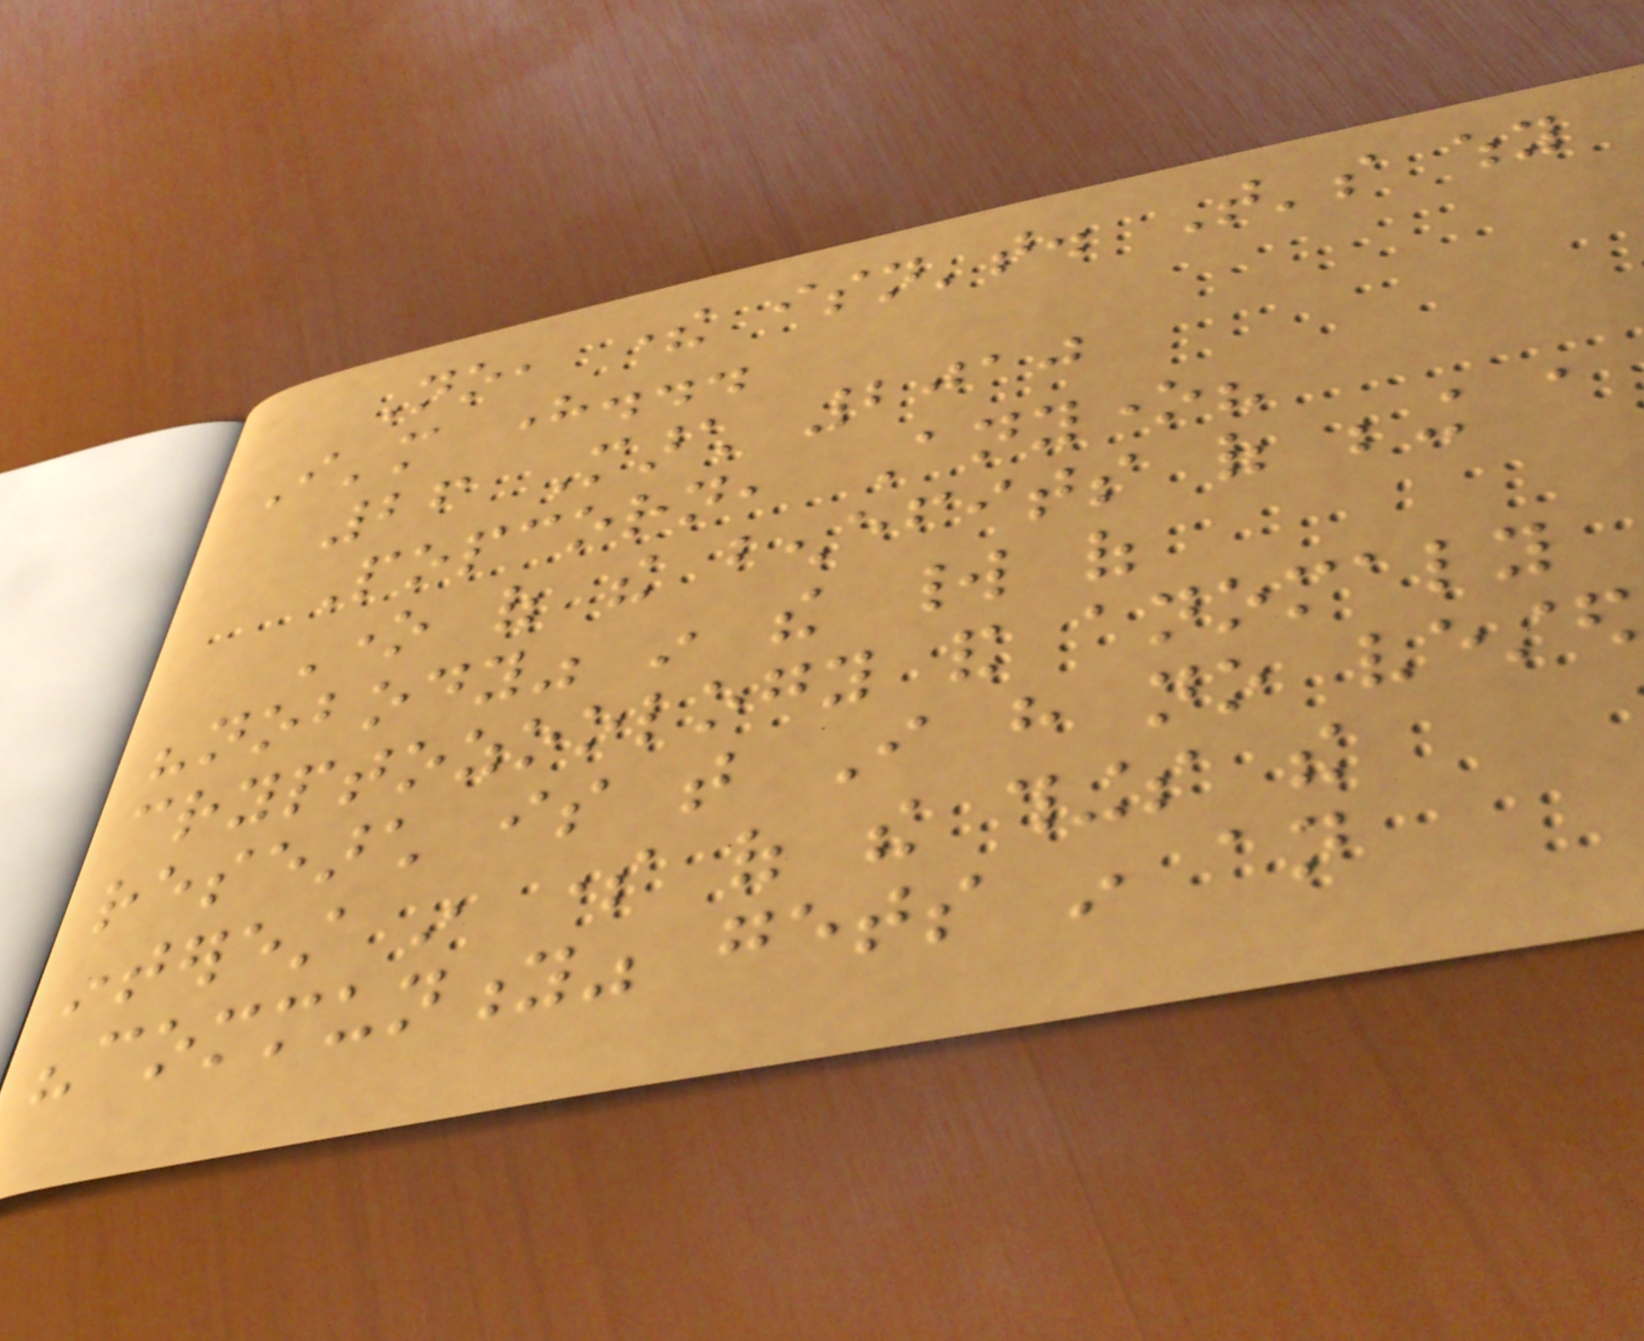No, there isn't. That's why
I'm here...
26 March 2010
Popcorn, Anyone?
One of the benefits of being a
"nobody" in the world of
cryptozoology and anomaly
research is that I have no vested
interest in some of the things the
"community" gets in an
